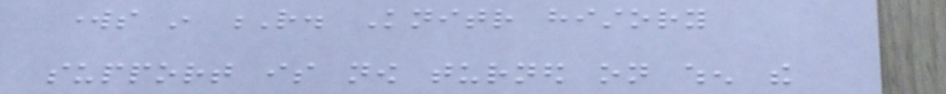works in R. Knitr history
support is now turned on when the
